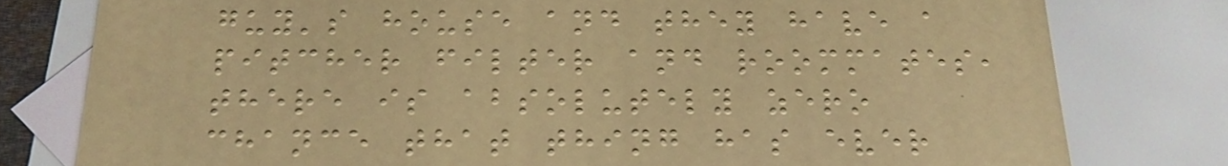guy's house and they have a
pitcher filter and roommates,
there is absolutely zero
chance that thing has ever
